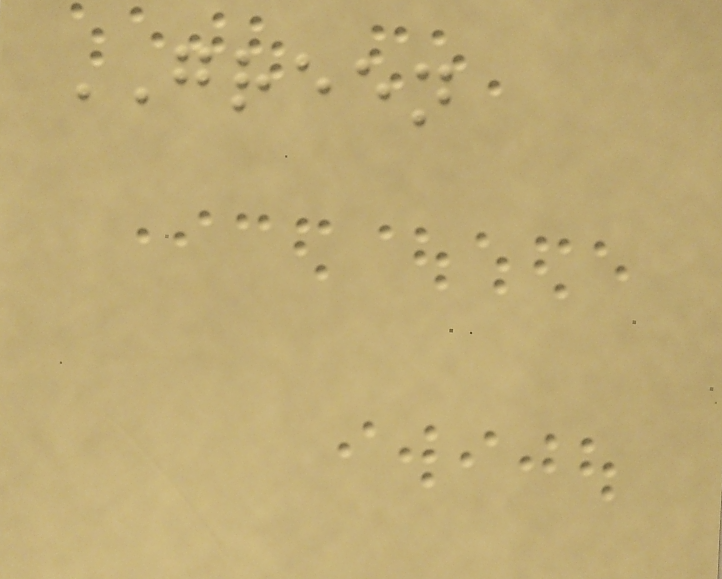GREEN
